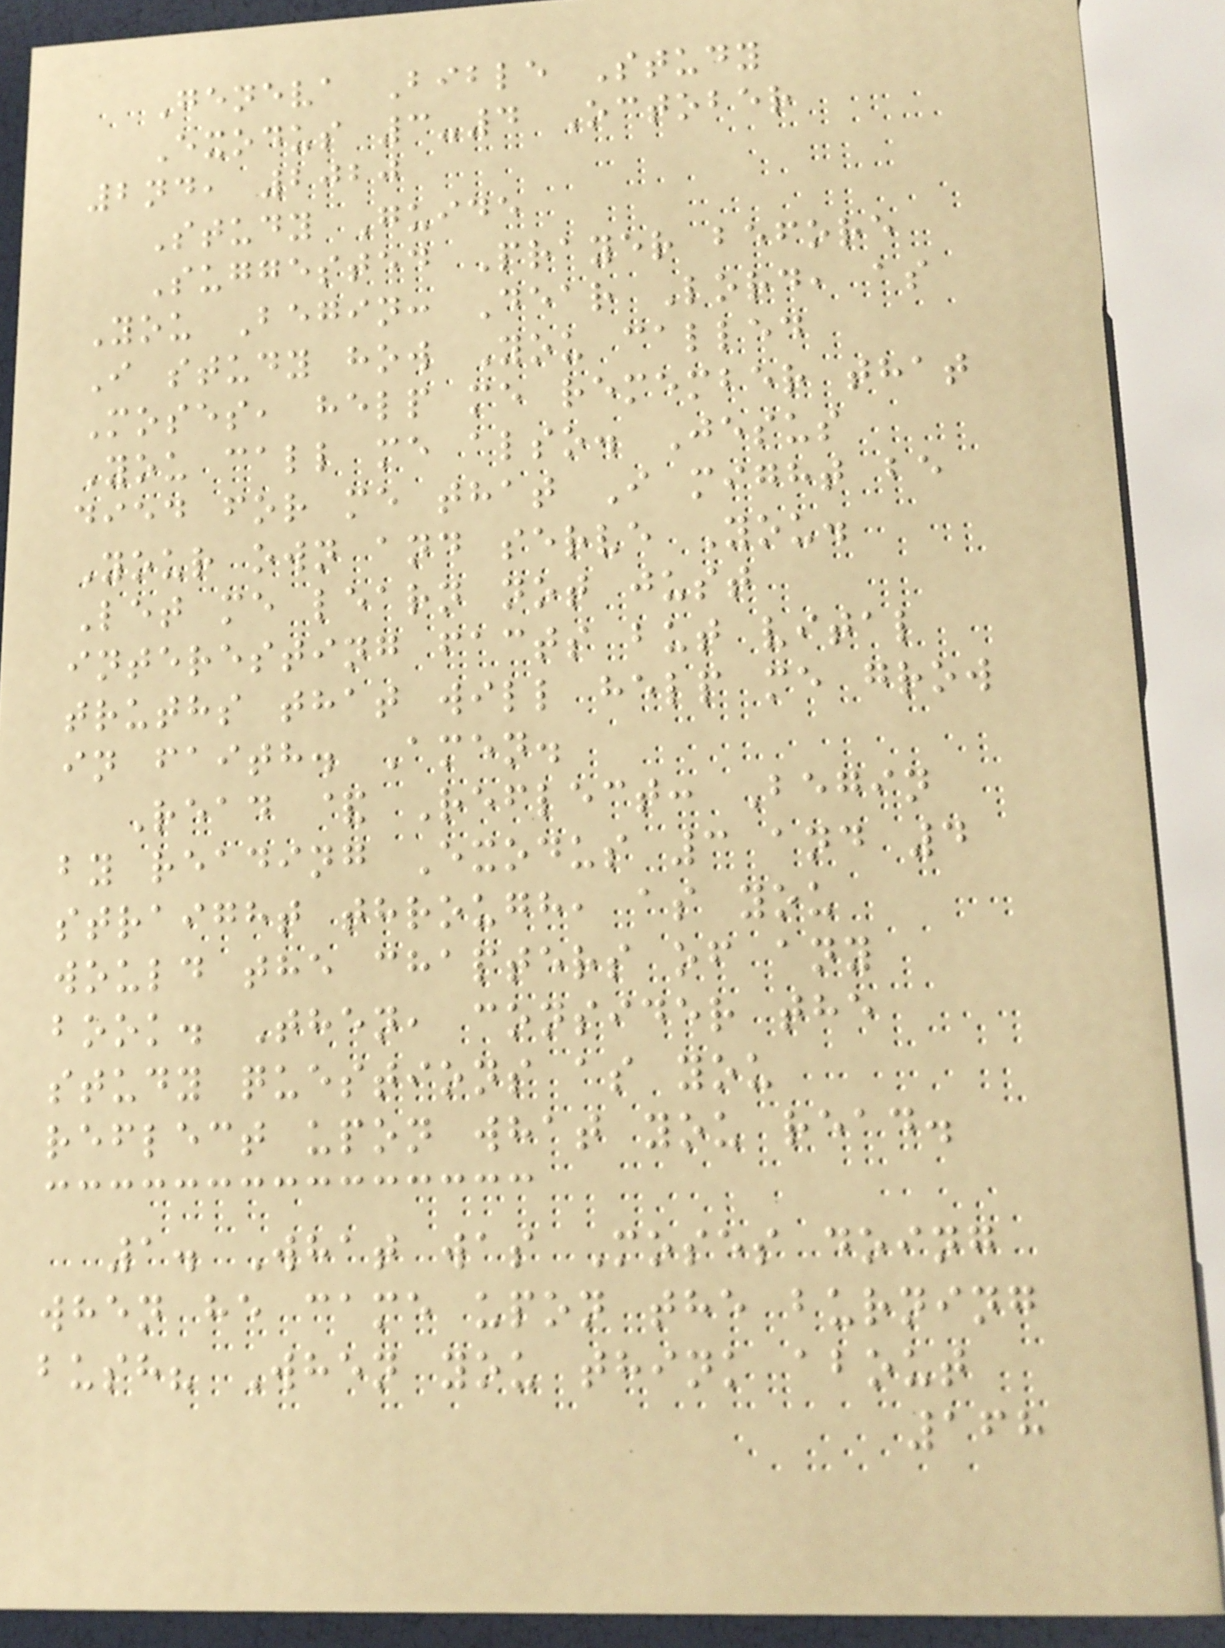Geneva Bible Study
Exodus 3-4 October
2nd, 2020
Study Guide
Suggested Prayer before
You Begin: Dear Lord, as
I study how You called
Moses, help me remember that
You call me also. Jesus
died for me that I might be
Your own and serve You.
Let me learn not just
interesting facts but vital
truths that will help me grow
in faith. Amen.
Read & Reflect: Begin
by reading Exodus 3 and 4
straight through, as you
would the chapters of any
book. Then, consider the
study questions as you
reflect upon what you read.
1. What was Moses doing
when he came upon the burning
bush? When you think about
168
